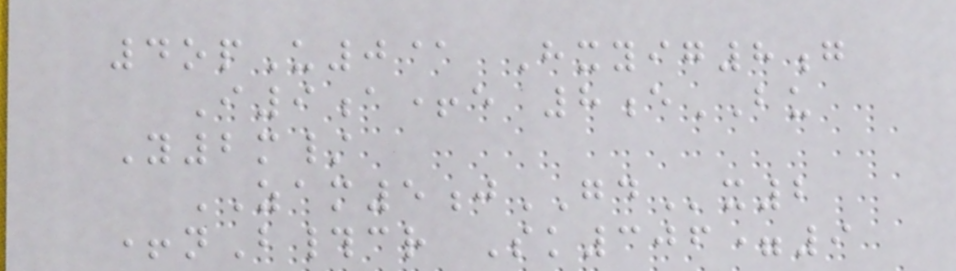4opU0@ Hxyig8g
I9a+e 8eBU
Y2m/
ZAM5jGDx2
+nB#cr Sk306=9
